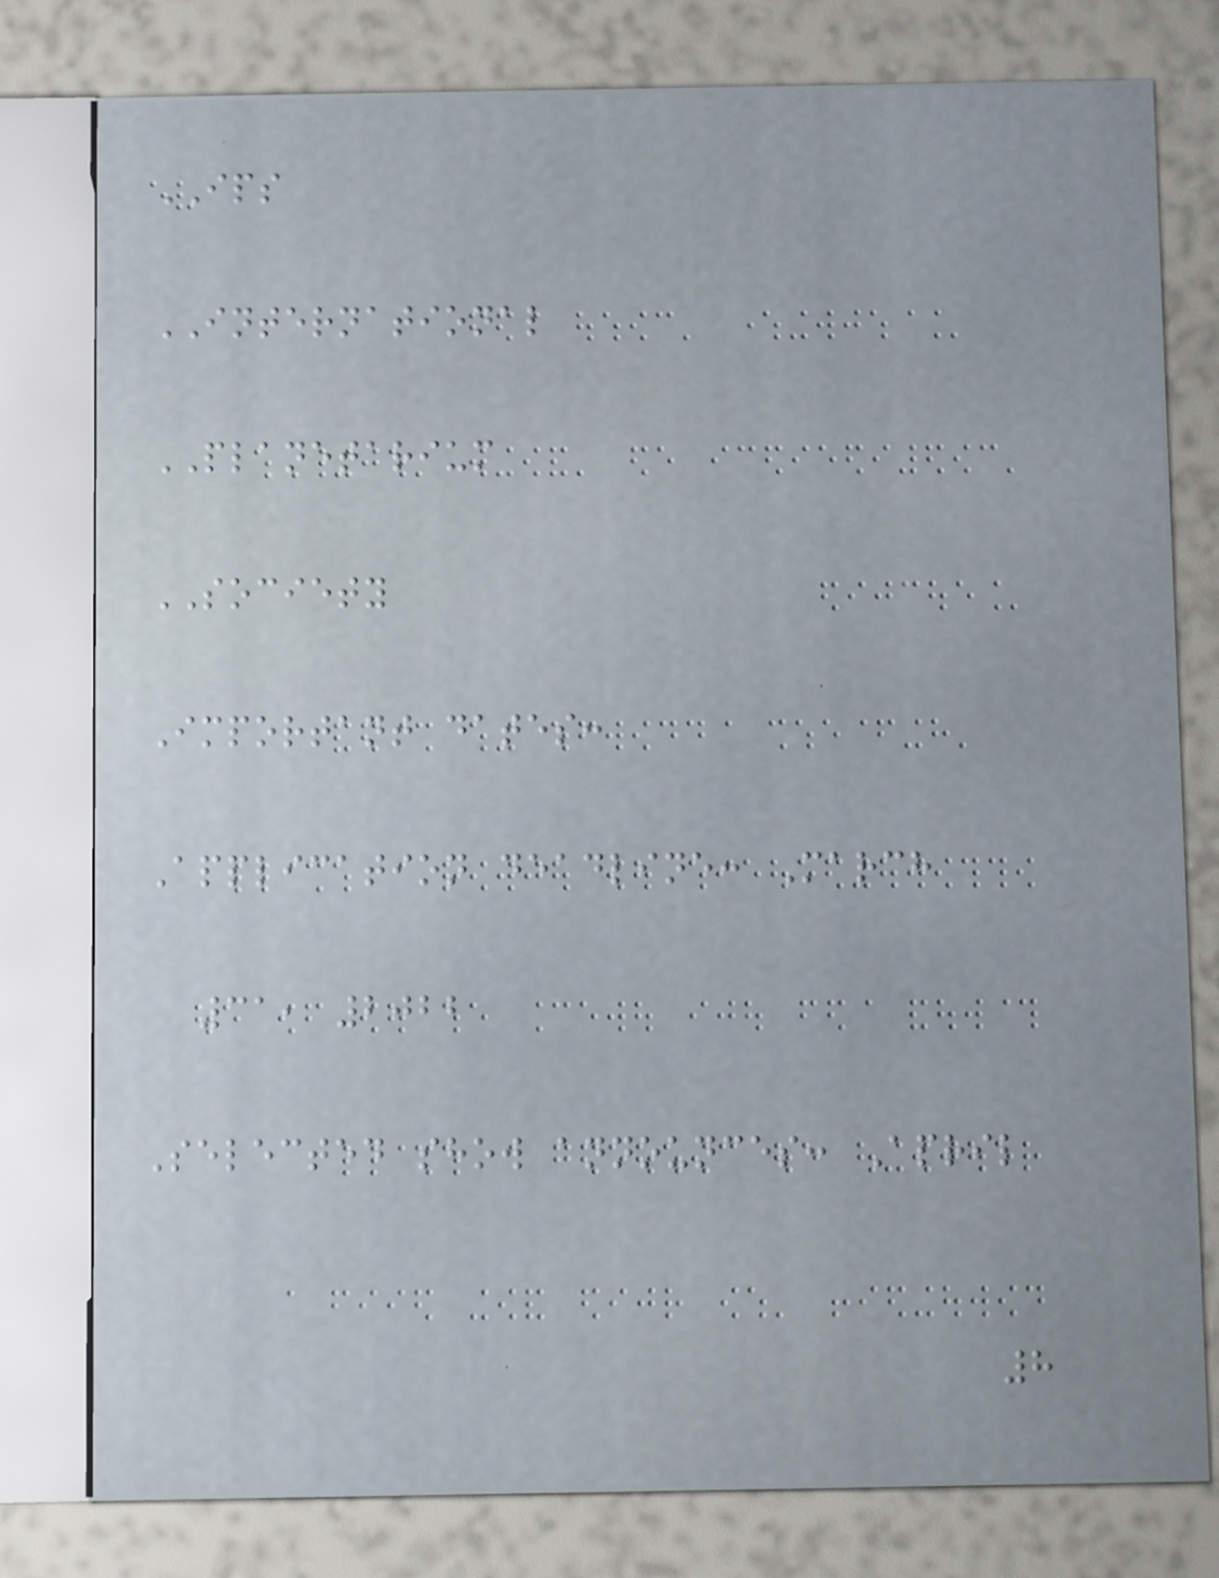IPS
INTERNATIONAL
PLANETARIUM
SOCIETY
Important dates:
Application deadline: March
31, 2022
Selected show announces: April
8
